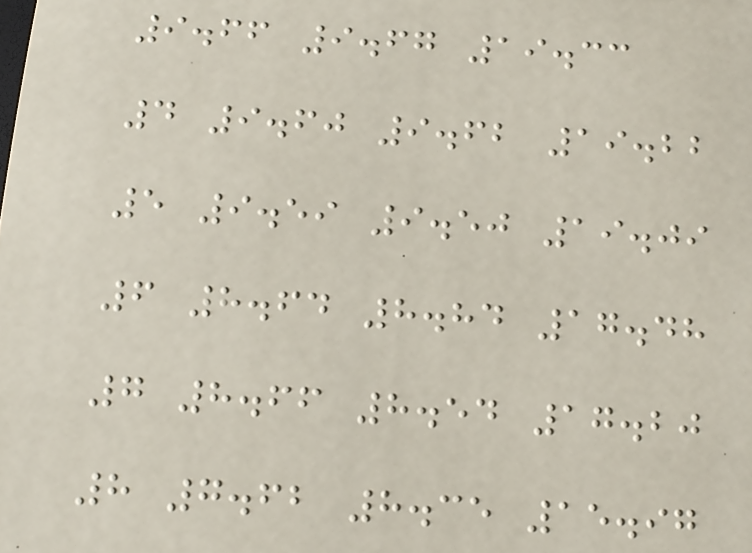9.66 9.67 19.33
4 9.60 9.62 19.22
5 9.59 9.50 19.09
6 8.64 8.84 17.48
7 8.66 8.54 17.20
8 7.62 8.35 15.97
